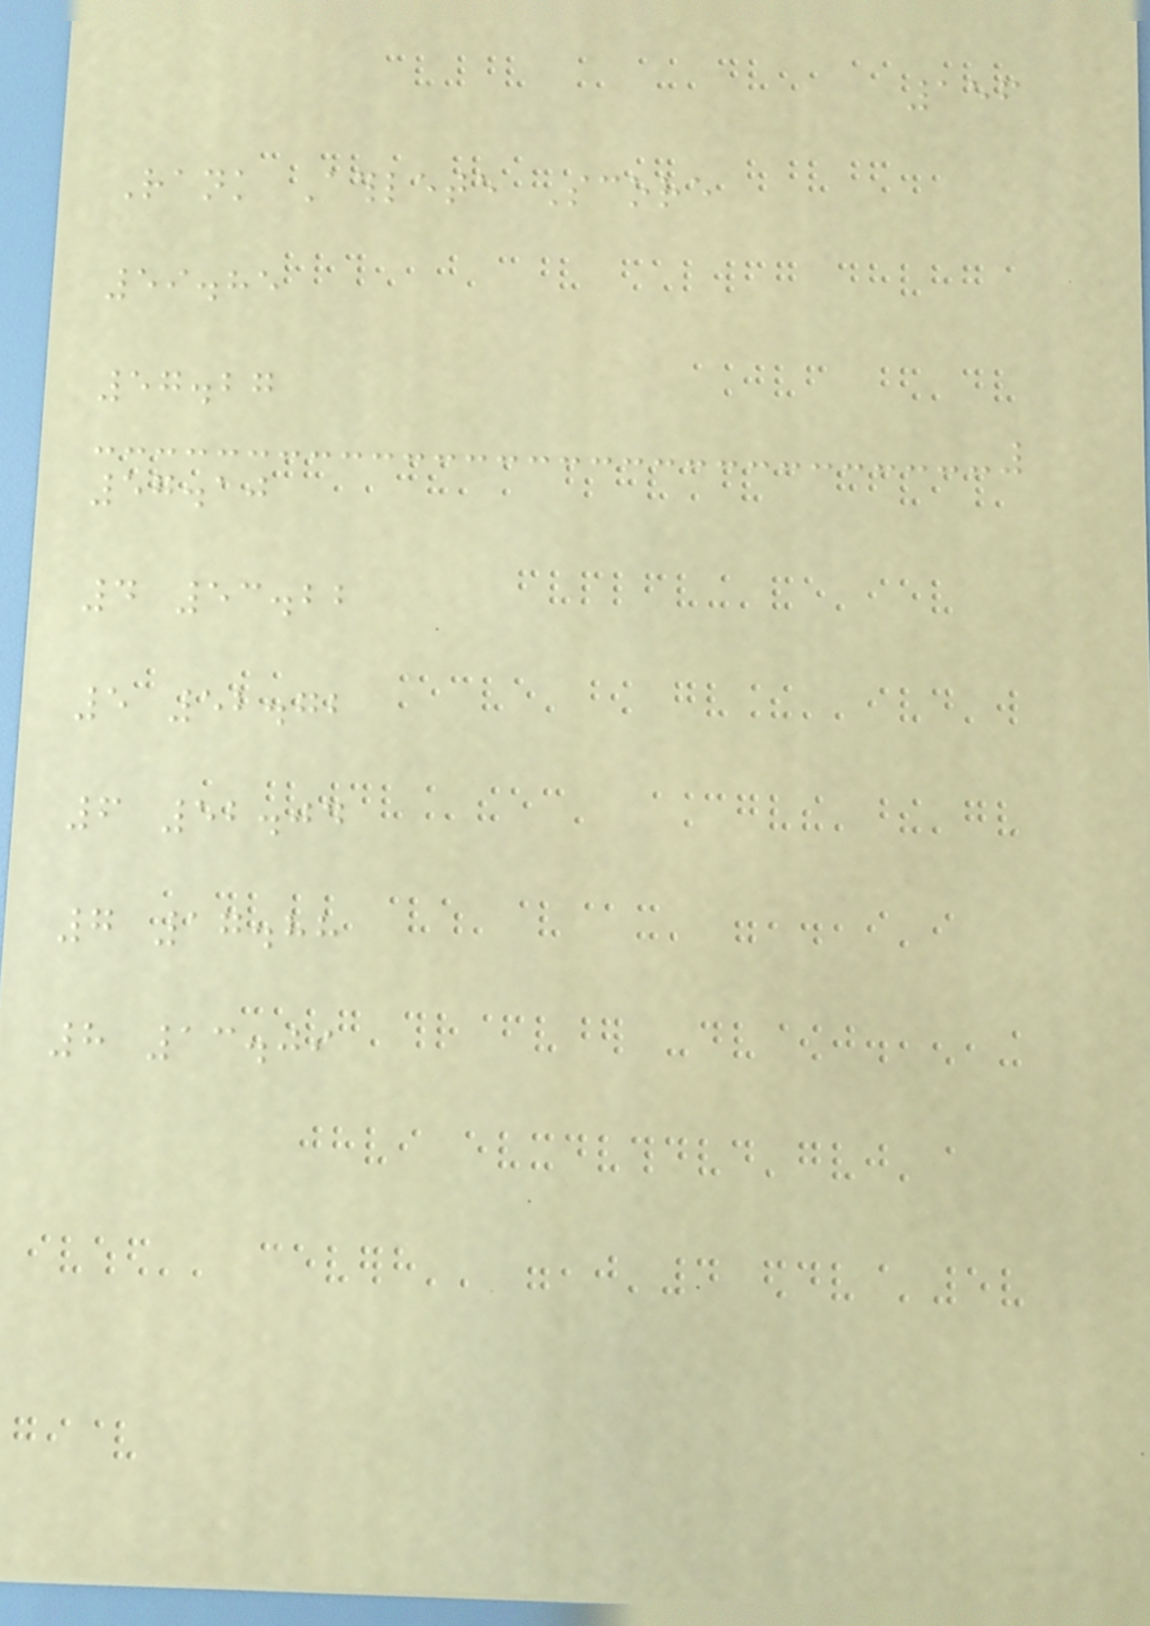156
Rank Athlete Score
59.85
57.27
57.10
4 53.22
5 52.72
6 52.04
7 17.88
8 13.09
